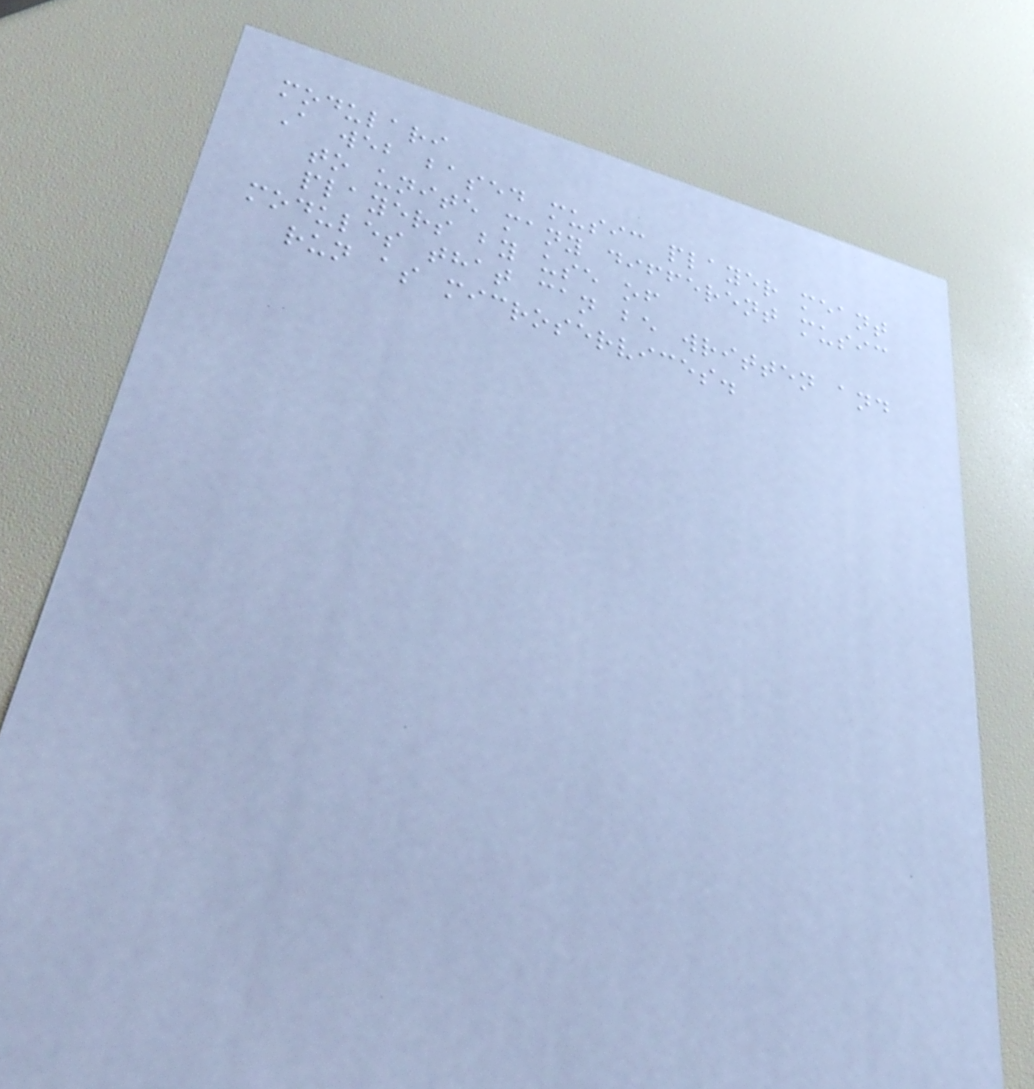modulari
A web based music player meant
to unite many different music
players by use of
modules that can be written and
run as microservices.
